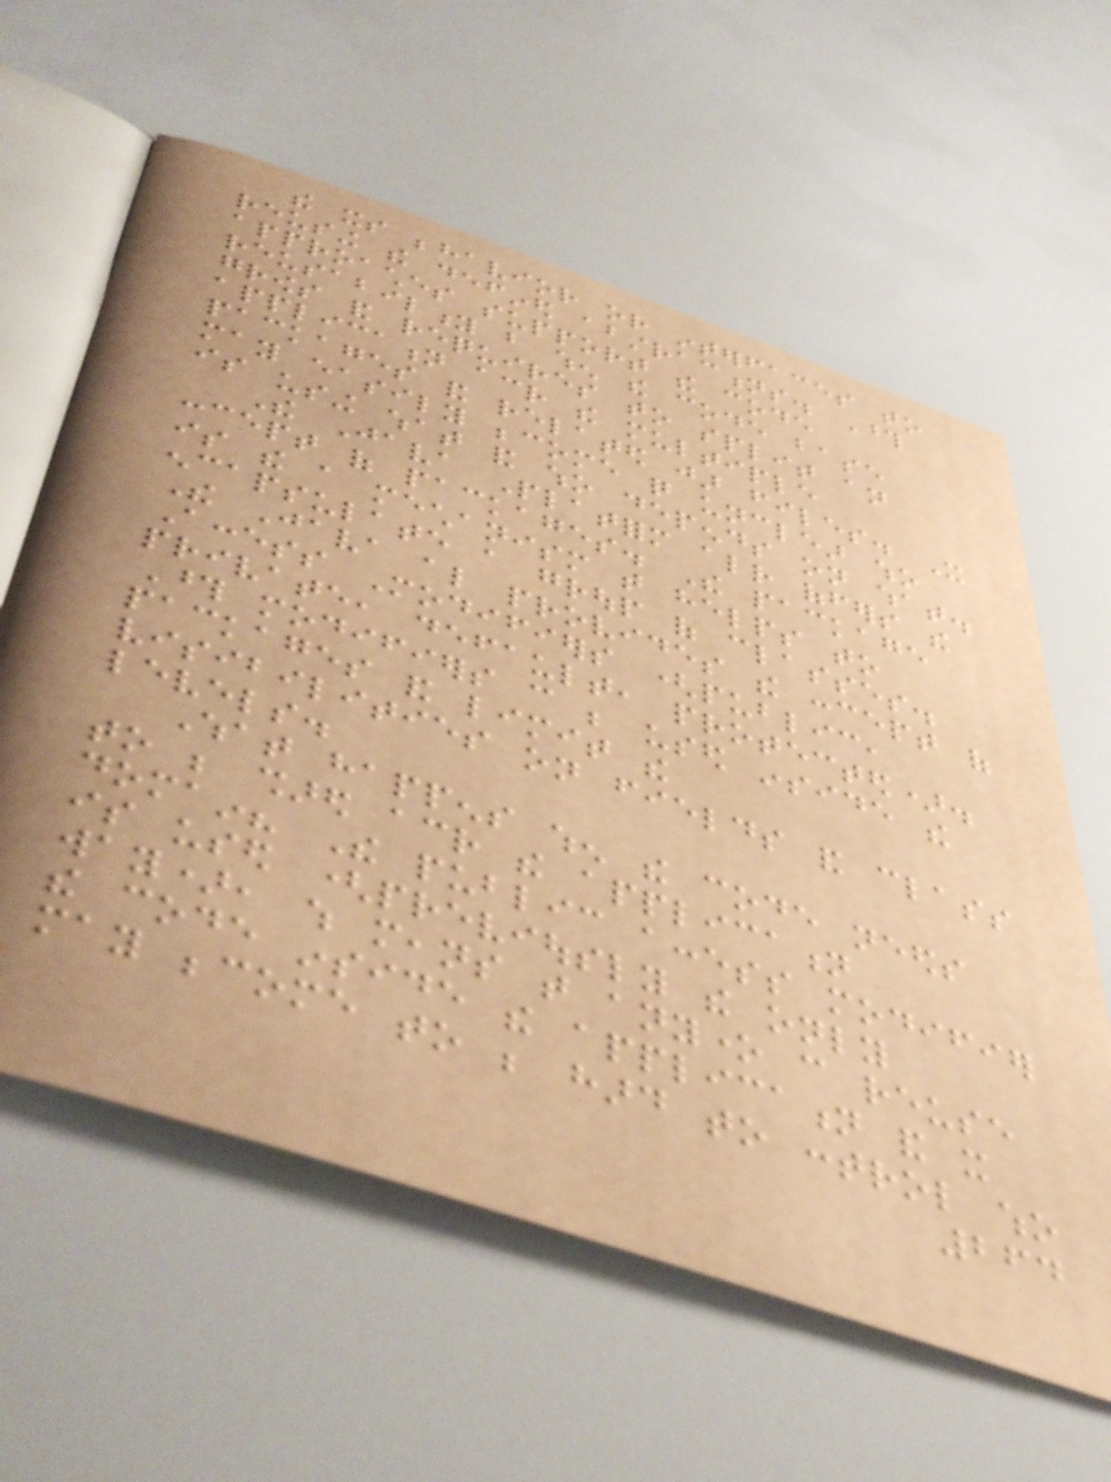the its behavior or interfaces to
reusing the defined abstractions. Those
approaches support the code
reusability but when the code base
grows and requires to split an
application across the multiple
packages and related jar files. It
may easily become quite unclear who
is using what and who depends on what.
The Java Platform already offers the
concept of packages. The package
is the a mechanism that helps to
encapsulate a group of classes.
The Java also provides the concept of
Access Modifiers (public,
private, default, protected).
Those modifiers can be used inside the
packages and limit the
visibilities on fields and class
levels.
What happens when the code needs
to be shared across the application
domain? The public access modifier
is used (previously the only
way), which means that anyone can reuse
the code inside the application and it
may become to be hard to control who
264
